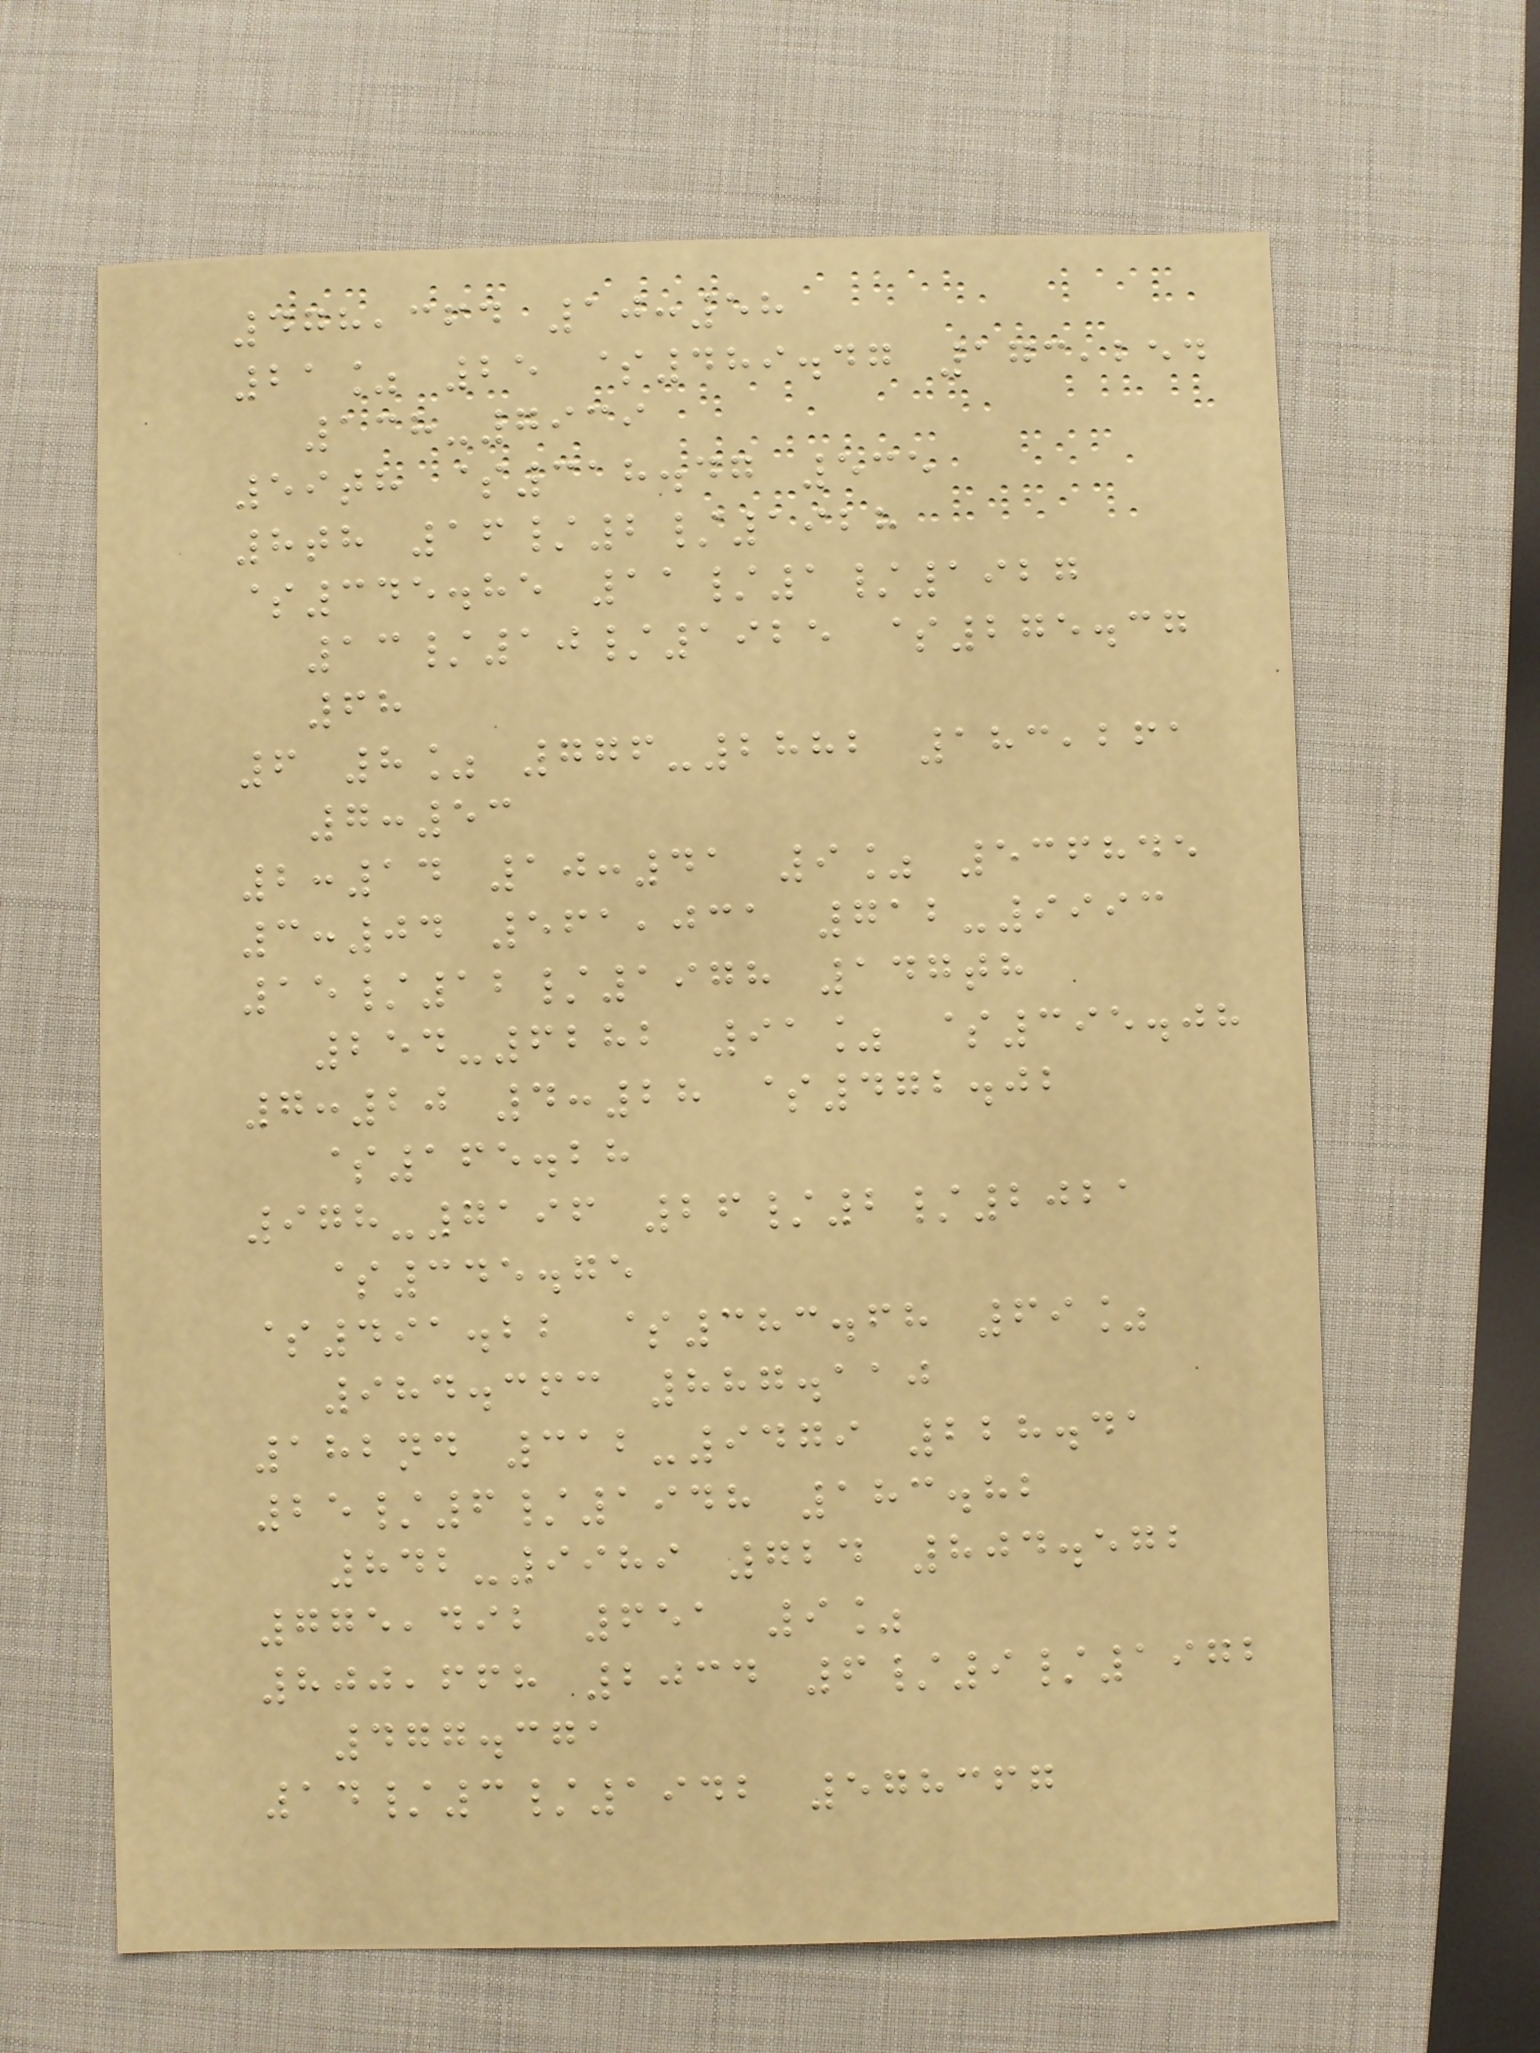478,364 10:58
21% 25 $489.47 173,254
138-7939
59th $318.47 535
8th 16/2/1928
$345.85 11/1/1927
13/10/1925 $275.37
68
6 8% 776-2882 183,261
7:53
2:14 10:41 9% 536845
3:04 561,031 712-9993
15/12/1978 147th
254-6282 91% $395.08
7:20 4:28 $472.02
$165.28
978-7196 26/2/2021
$345.75
$491.22 $383.68 69%
984.363 887.110
182nd 312-9479 228.41
25/6/1948 183.82
842-9989 724 804.572
775,492 651 9%
800,668 2034 6/9/1972
477.371
14/3/1942 578367
